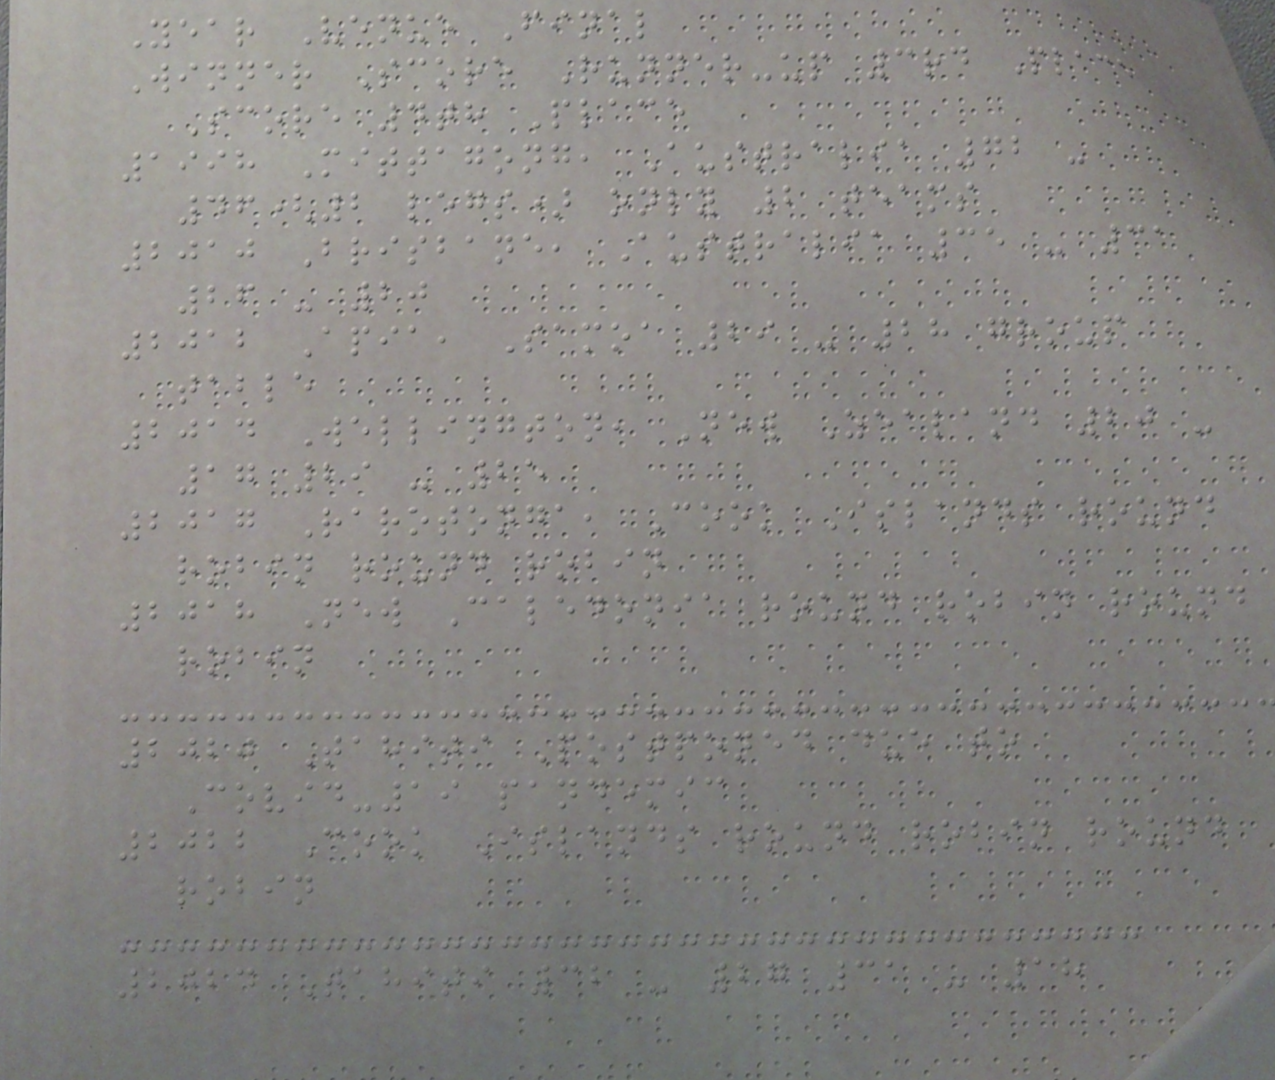Year Venue Final
Winner Score Runner-up 3rd Place
Score 4th Place
1998 Mittagong, Australia 72 -
46(2 legs) only 2 teams
2010 Brisbane, Australia 35 - 31
26 - 20
2012 Apia, Samoa 29 - 28 group
table
2014 Wellington, New Zealand 20 -
17 29 - 25
2017 Rarotonga, Cook Islands round
robin round robin
2018 New Caledonia round robin round
robin
2020 Tahiti Postponed due to
Covid-19 pandemic
2022 Cook Islands round robin round
robin
2024 Tahiti 32 - 27 31 - 18
